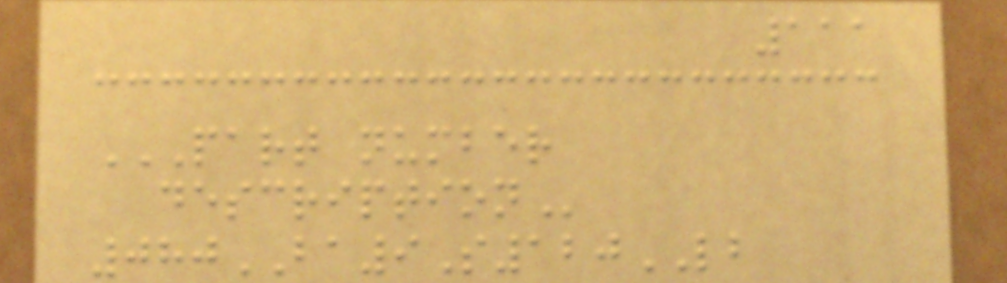111
PART NUMBER
DESCRIPTION
080BA9S120LB
